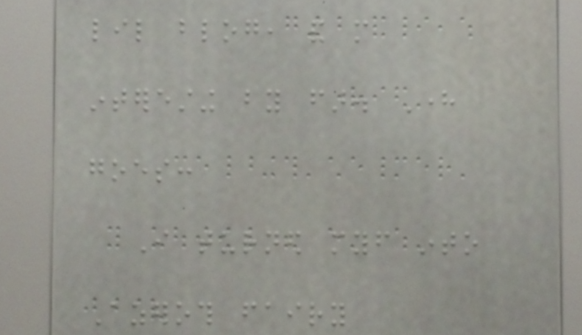lil blog, and more
interesting by far. Here
goes:
I turned myself into
Azeroth fairy
